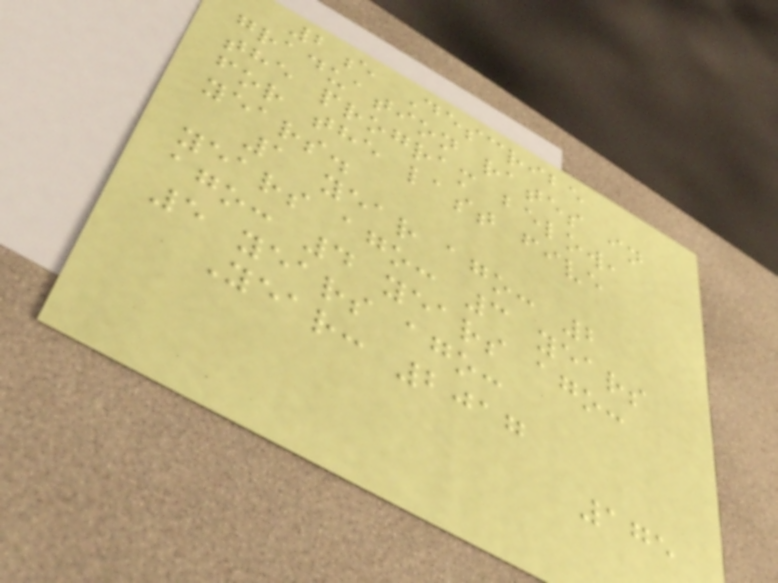2e Describe
graduation rates in
the program below,
for the last five
years.
1 year ago: 2
years ago: 3 years
ago: 4 years ago:
5 years ago:
Year: 2017
175
